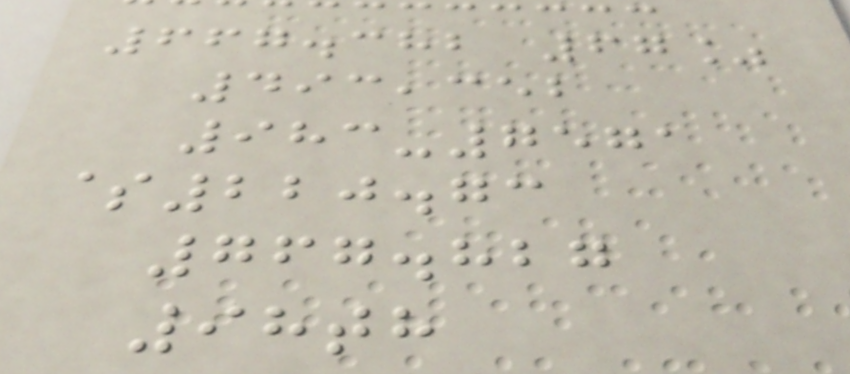667.382 67%
493,352
983-7571
$220.73
767.827
98th
